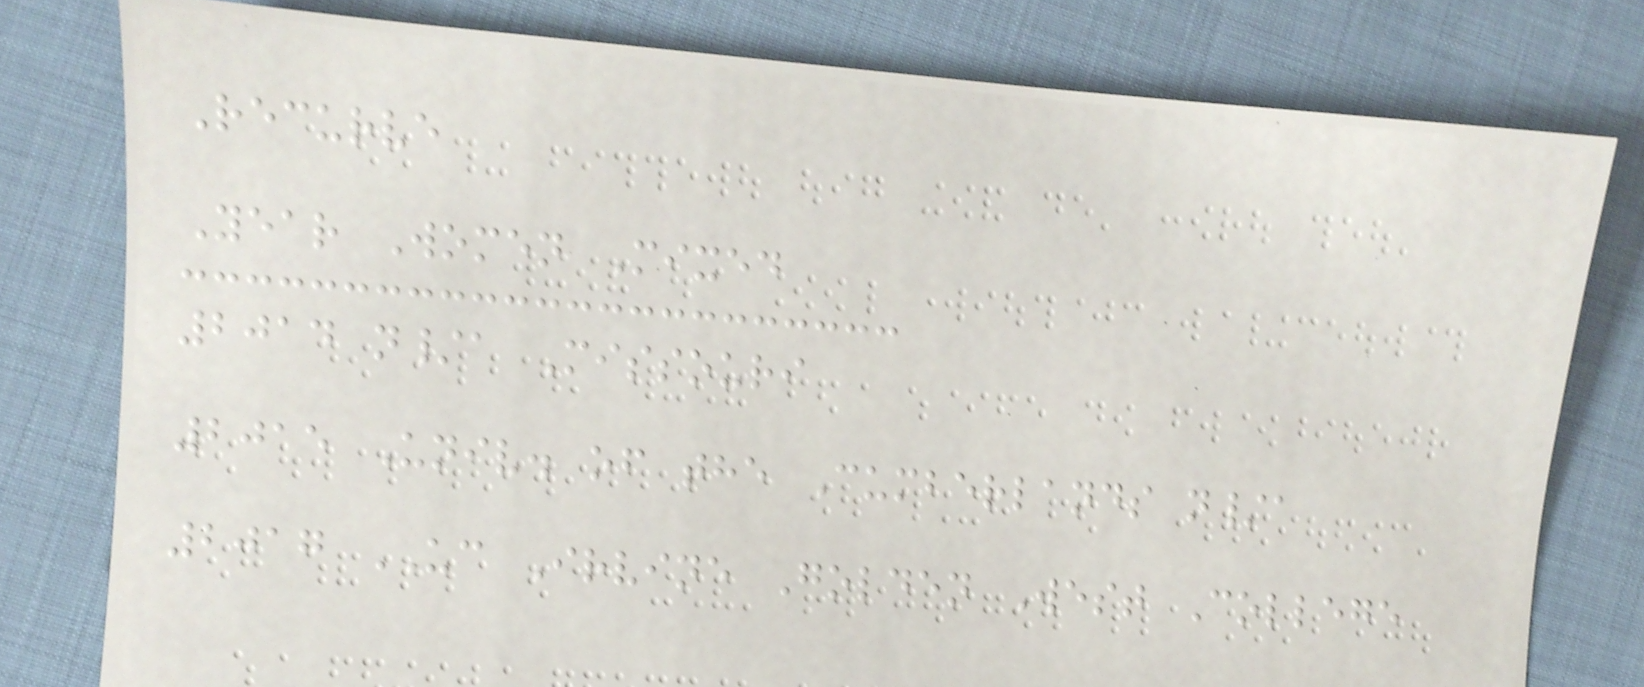Recurve
Year Women Mixed
2014 n/a Missouri
2015 Univ. of the Cumberlands n/a
2017 UC Irvine Golden West College
